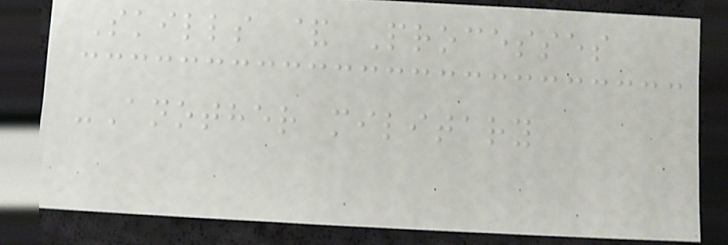Skills & Processes
-Another military
